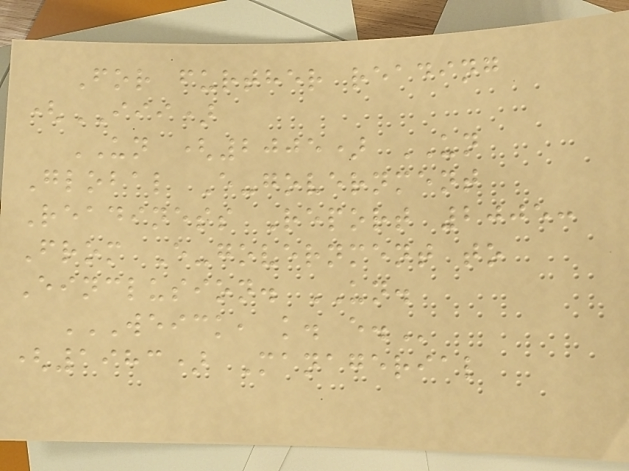For further reading
(III)
UN (2005) UN
Global E-government
Readiness Report 2005:
From E-government to
Einclusion. UN.
WEICK, K. E.
(1983) Managerial
